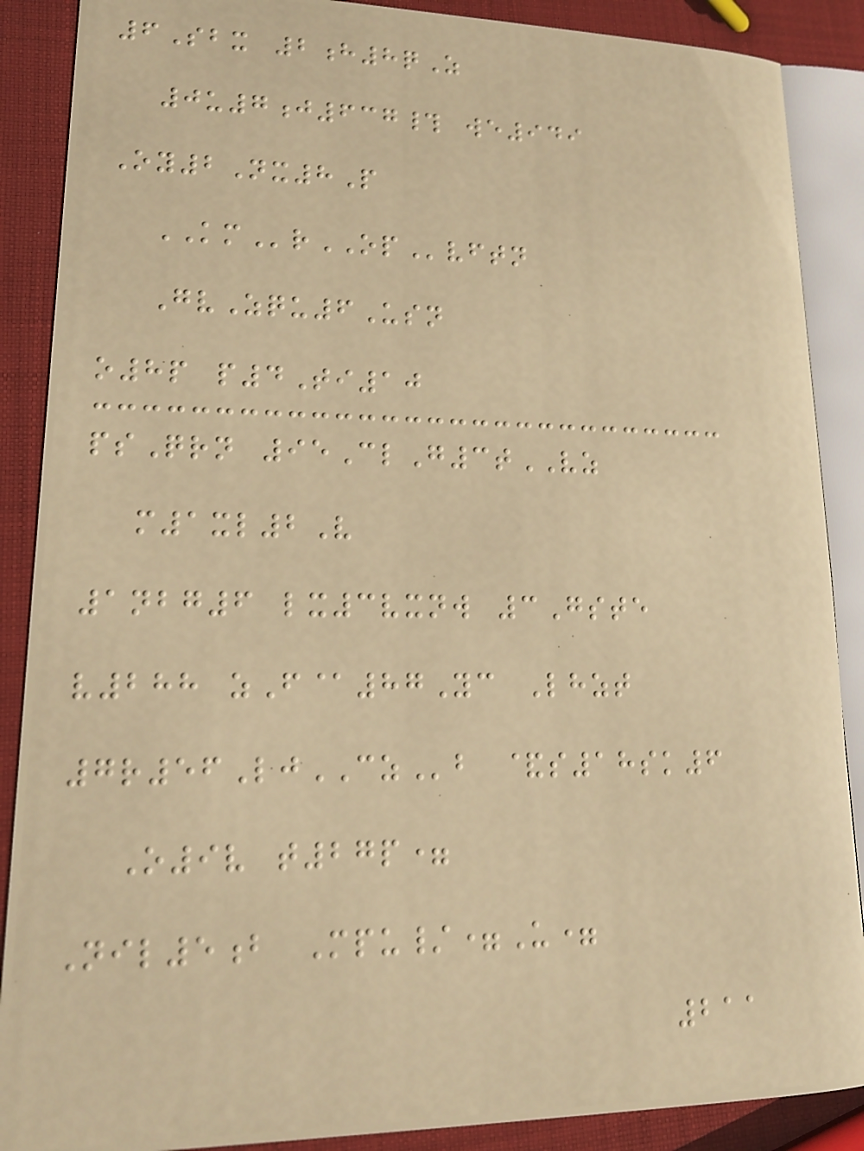6Sbx 2h8qZ
0u7j637# we949
Oy2Nx8P
KMrOPvftn
GvZqu6Usn
o8p p4Ti10
psQrn 95ClG3tVZ
m1xl2V
1nbg6 lx3vxnw 3Gste
v288 zF@87Yc Lhzt
7r56LjCZb &s18sk6
O9v t27p=
Nil5b Mpu/=U=
211
